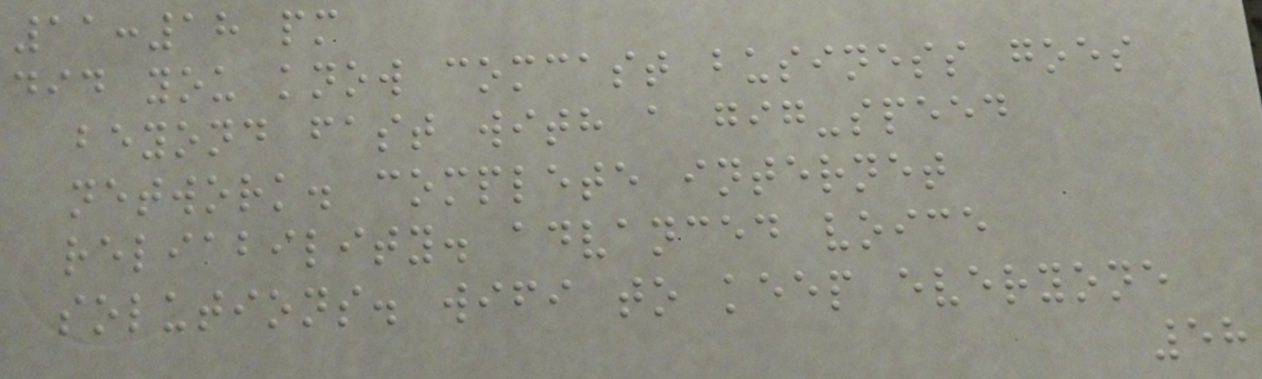11:18 pm
did you know comcast business goes
beyond fast with a gig-speed
network. complete internet
reliability. advanced voice
solutions. wifi to keep everyone
58
